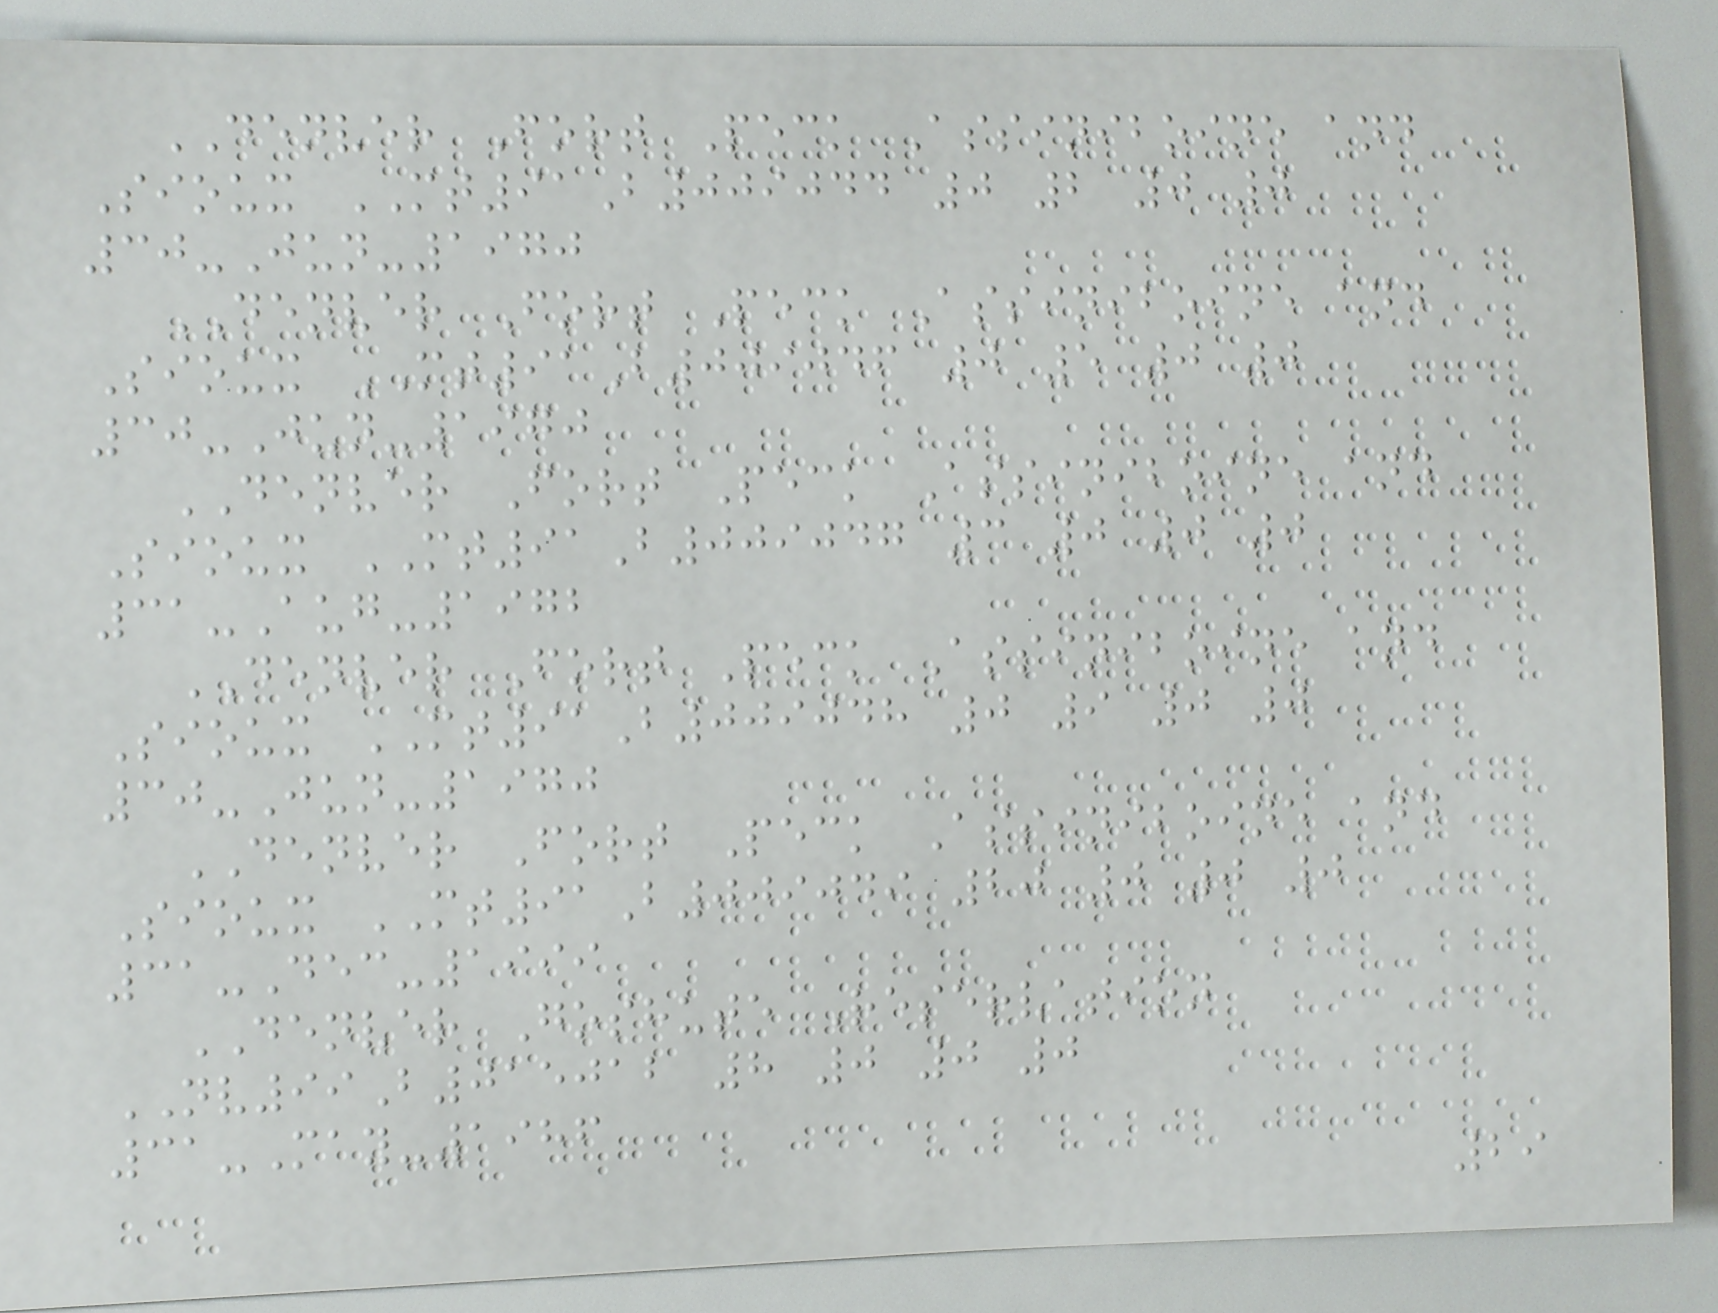DENVER Fort Peck Assiniboine and
Sioux MT91B009044 0 2 0 0
30-Jun-1970
DENVER Fort Peck Assiniboine and
Sioux MT91B009046 0 5 0 0
30-Jun-1970
DENVER Fort Peck Assiniboine and
Sioux MT91B009047 3 0 0 0
31-Aug-1972
DENVER Fort Peck Assiniboine and
Sioux MT91B009048 0 9 0 0
30-Jun-1970
DENVER Fort Peck Assiniboine and
Sioux MT91B009049 20 0 0 0
31-Dec-1999
DENVER Goshute Reservation
NV99B015012 8 0 0 0
31-May-1986
29
